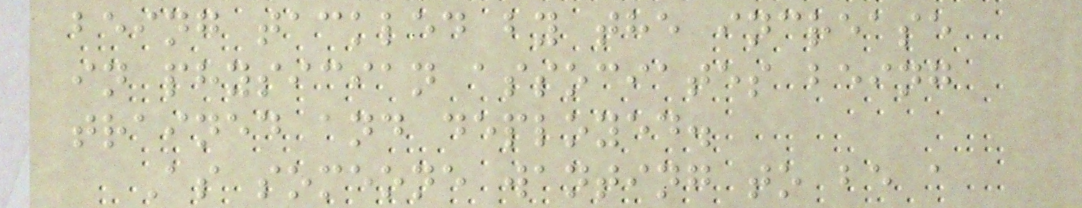being tackled by the increase
in physician associates being
trained and deployed.
As someone wanting to be a
